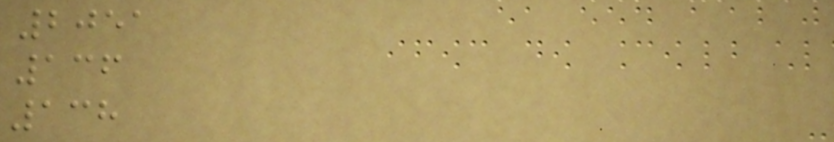2051
136
138
